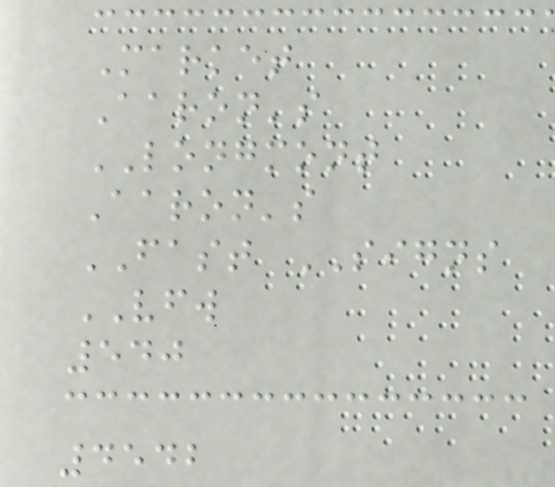Market
Aaron's
LONGMONT
Aaron's
FAST SIGNS
VFW
540
4542
